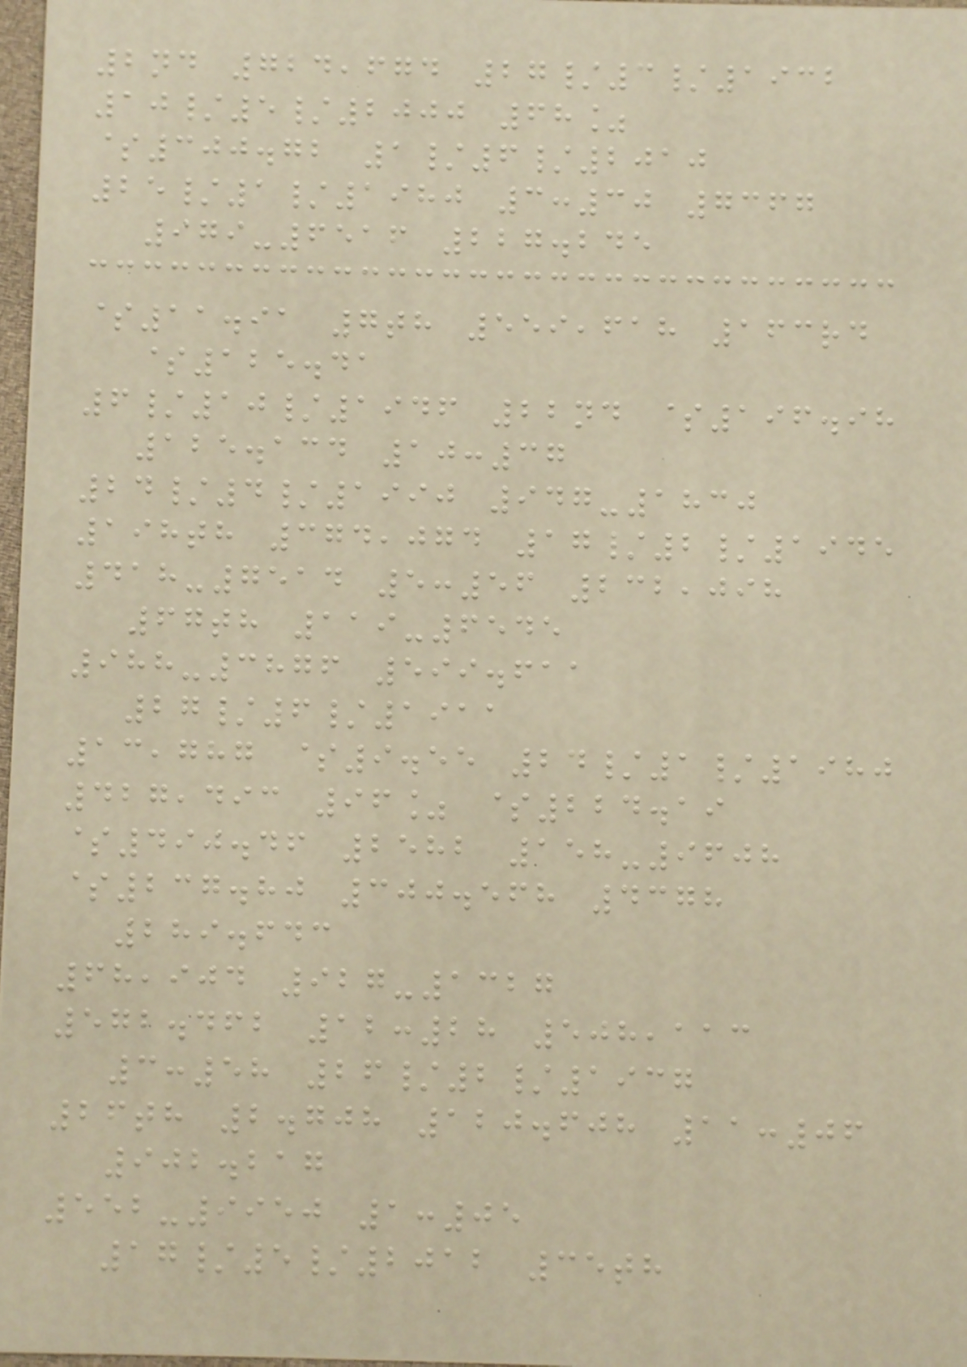2nd 724,674 27/3/1932
10/5/2000 68%
$300.72 1/6/2010
25/1/1980 3:30 7367
979-6516 227.245
$11.91 7th 559,618 163rd
$125.41
6/10/1946 22nd $196.98
125.134 10:37
24/4/1990 947-1830
198th 374,074 17/2/1945
418-7514 5:56 232,098
67th 119-6545
988-3876 599.611
27/6/1911
13,787 $9.55 24/1/1980
427,493 96% $224.19
$490.46 2582 158-9608
$237.80 300.568 4378
289.643
68,904 927-1327
572.462 12:28 508,113
3:58 26/2/1937
26th 2.708 120.608 11:06
902.217
552-9950 1:05
17/5/2012 35th
